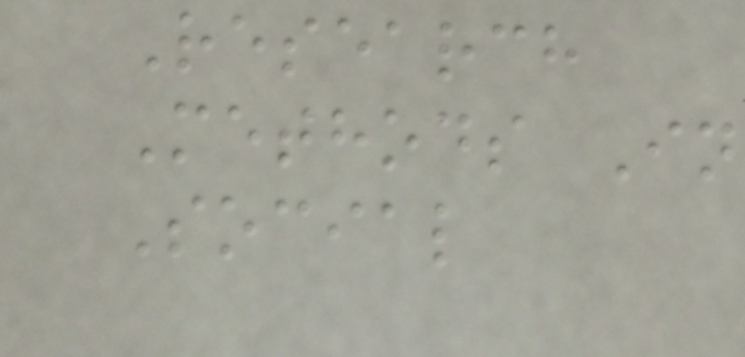Research
Methods In
Social
